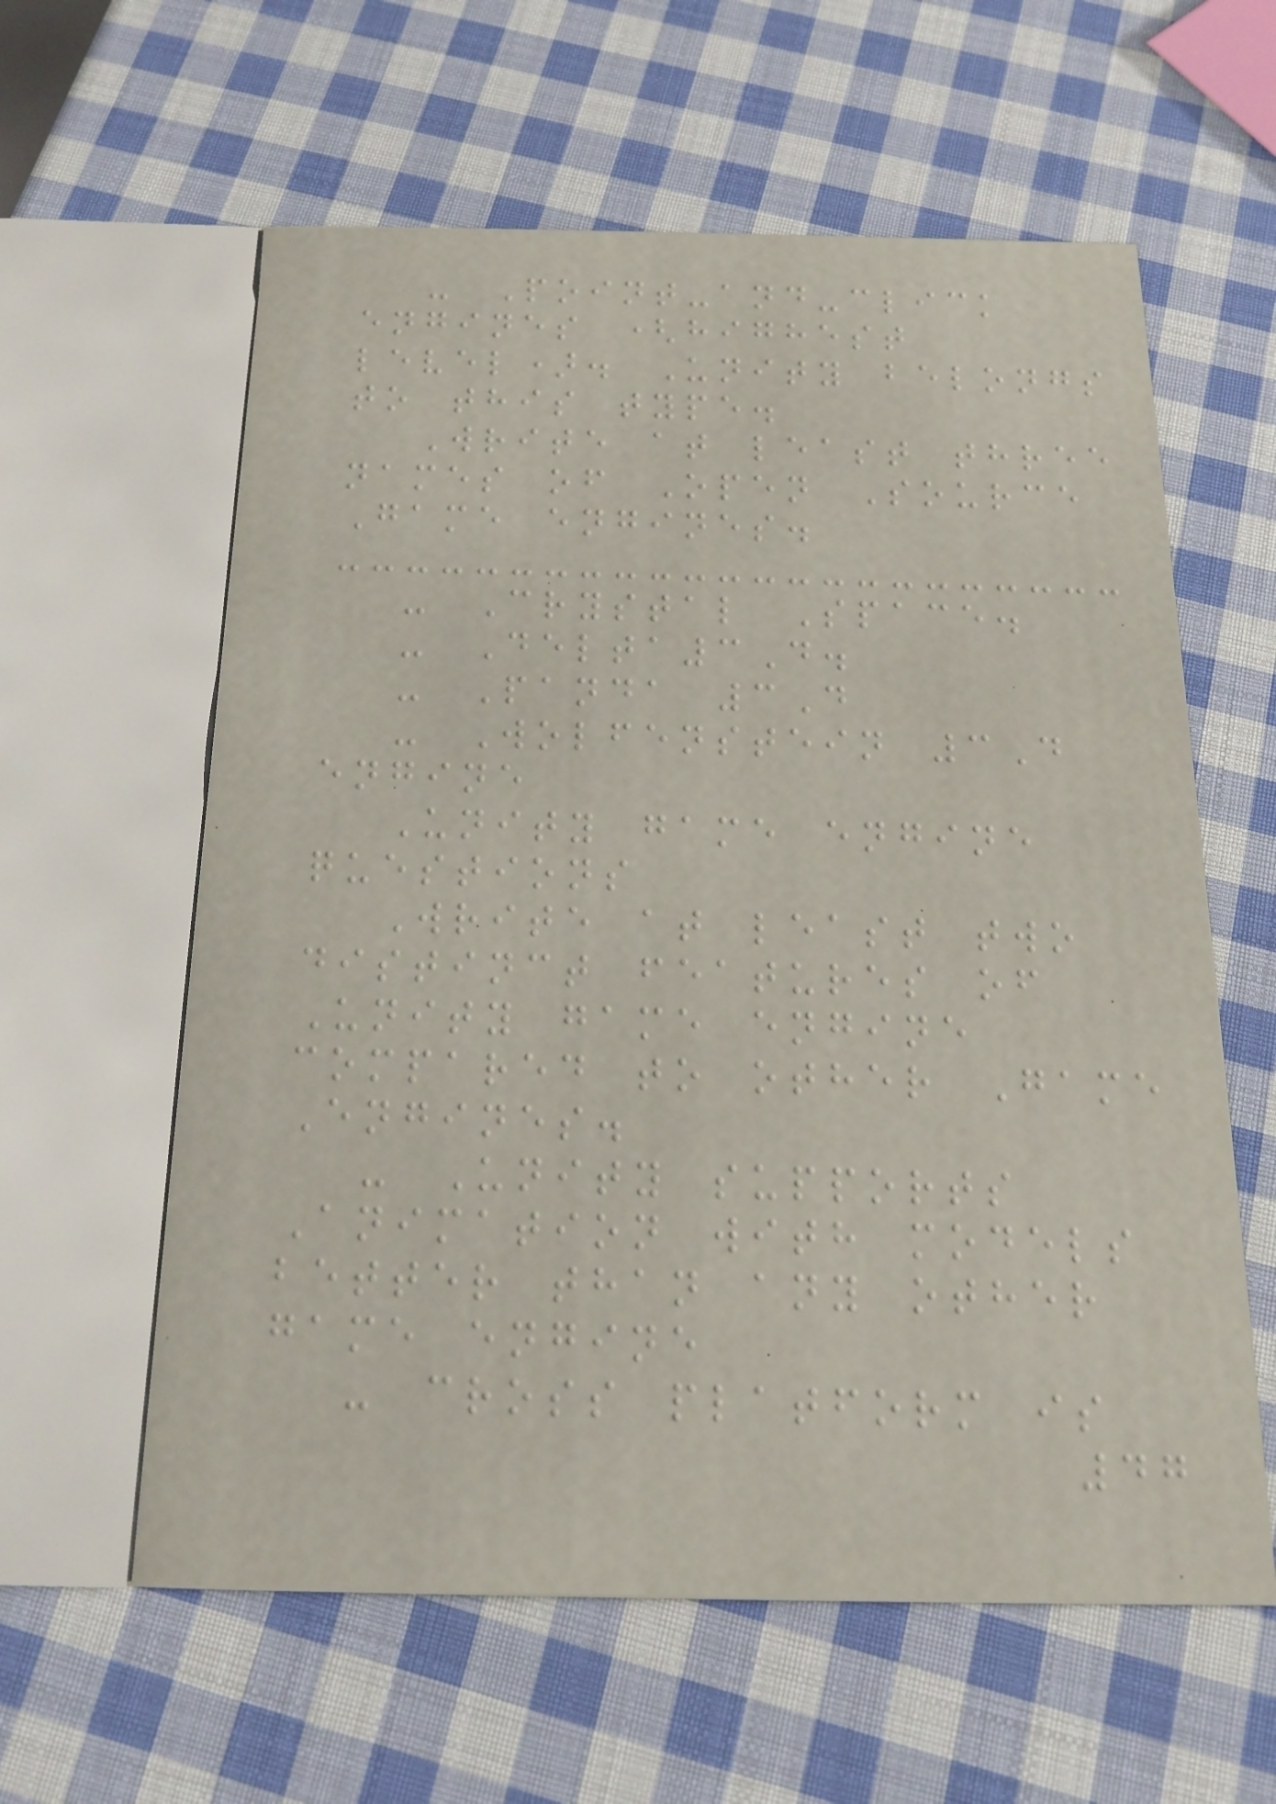- Point-and-click
engines (highest
level). Unity belongs
to this type.
Write at least three
names of Open Source
Game engines.
- Crystal Space.
- Delta3D.
- Panda 3D
- Wolfenstein 3D
engine
Unity game engine
questions
Write at least two
distinct features of
Unity game engine
compared to other Game
Engines.
- Unity supports
Animation with models
better than any other
game engine
- cross platform is
47
